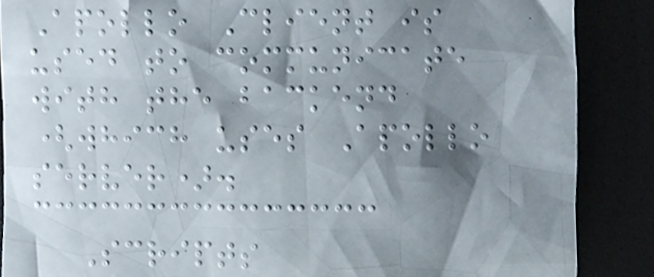Apollo Client is
used to communicate
with the backend
(which uses Apollo
server).
Scripts
